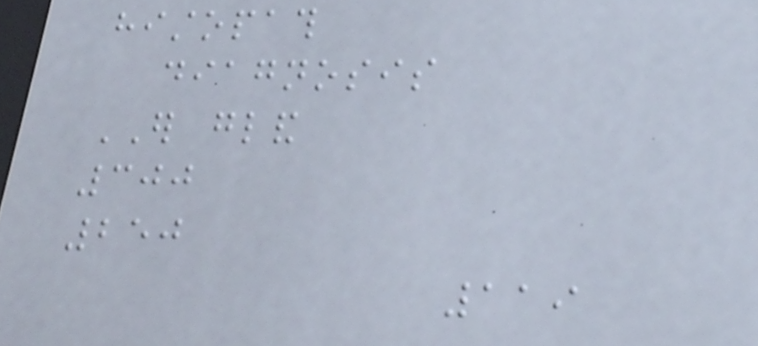histopath
diagnosis
ER gland
300
250
119
